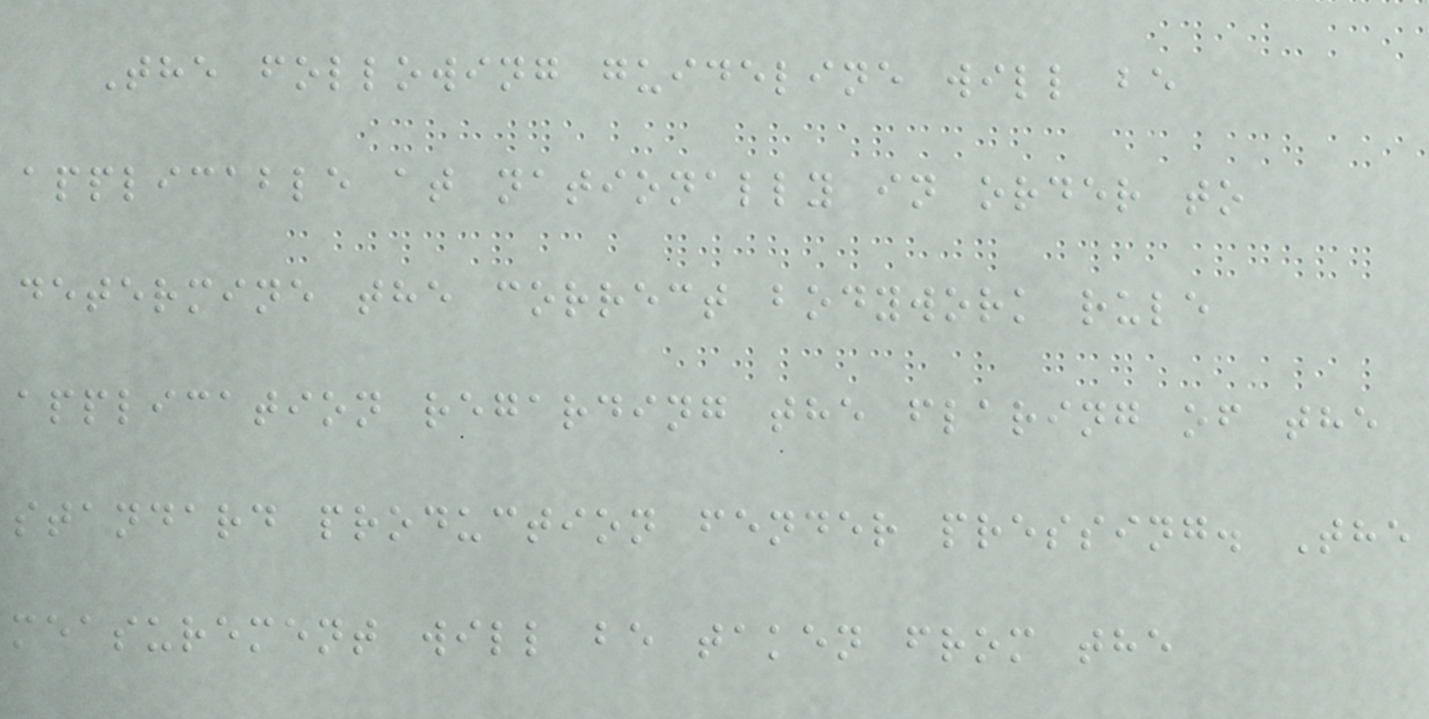The following guideline will be
applicable at nationally in order to
determine the correct bodywork rule
application regarding the flaring of the
standard production fender pressing. The
measurement will be taken from the
